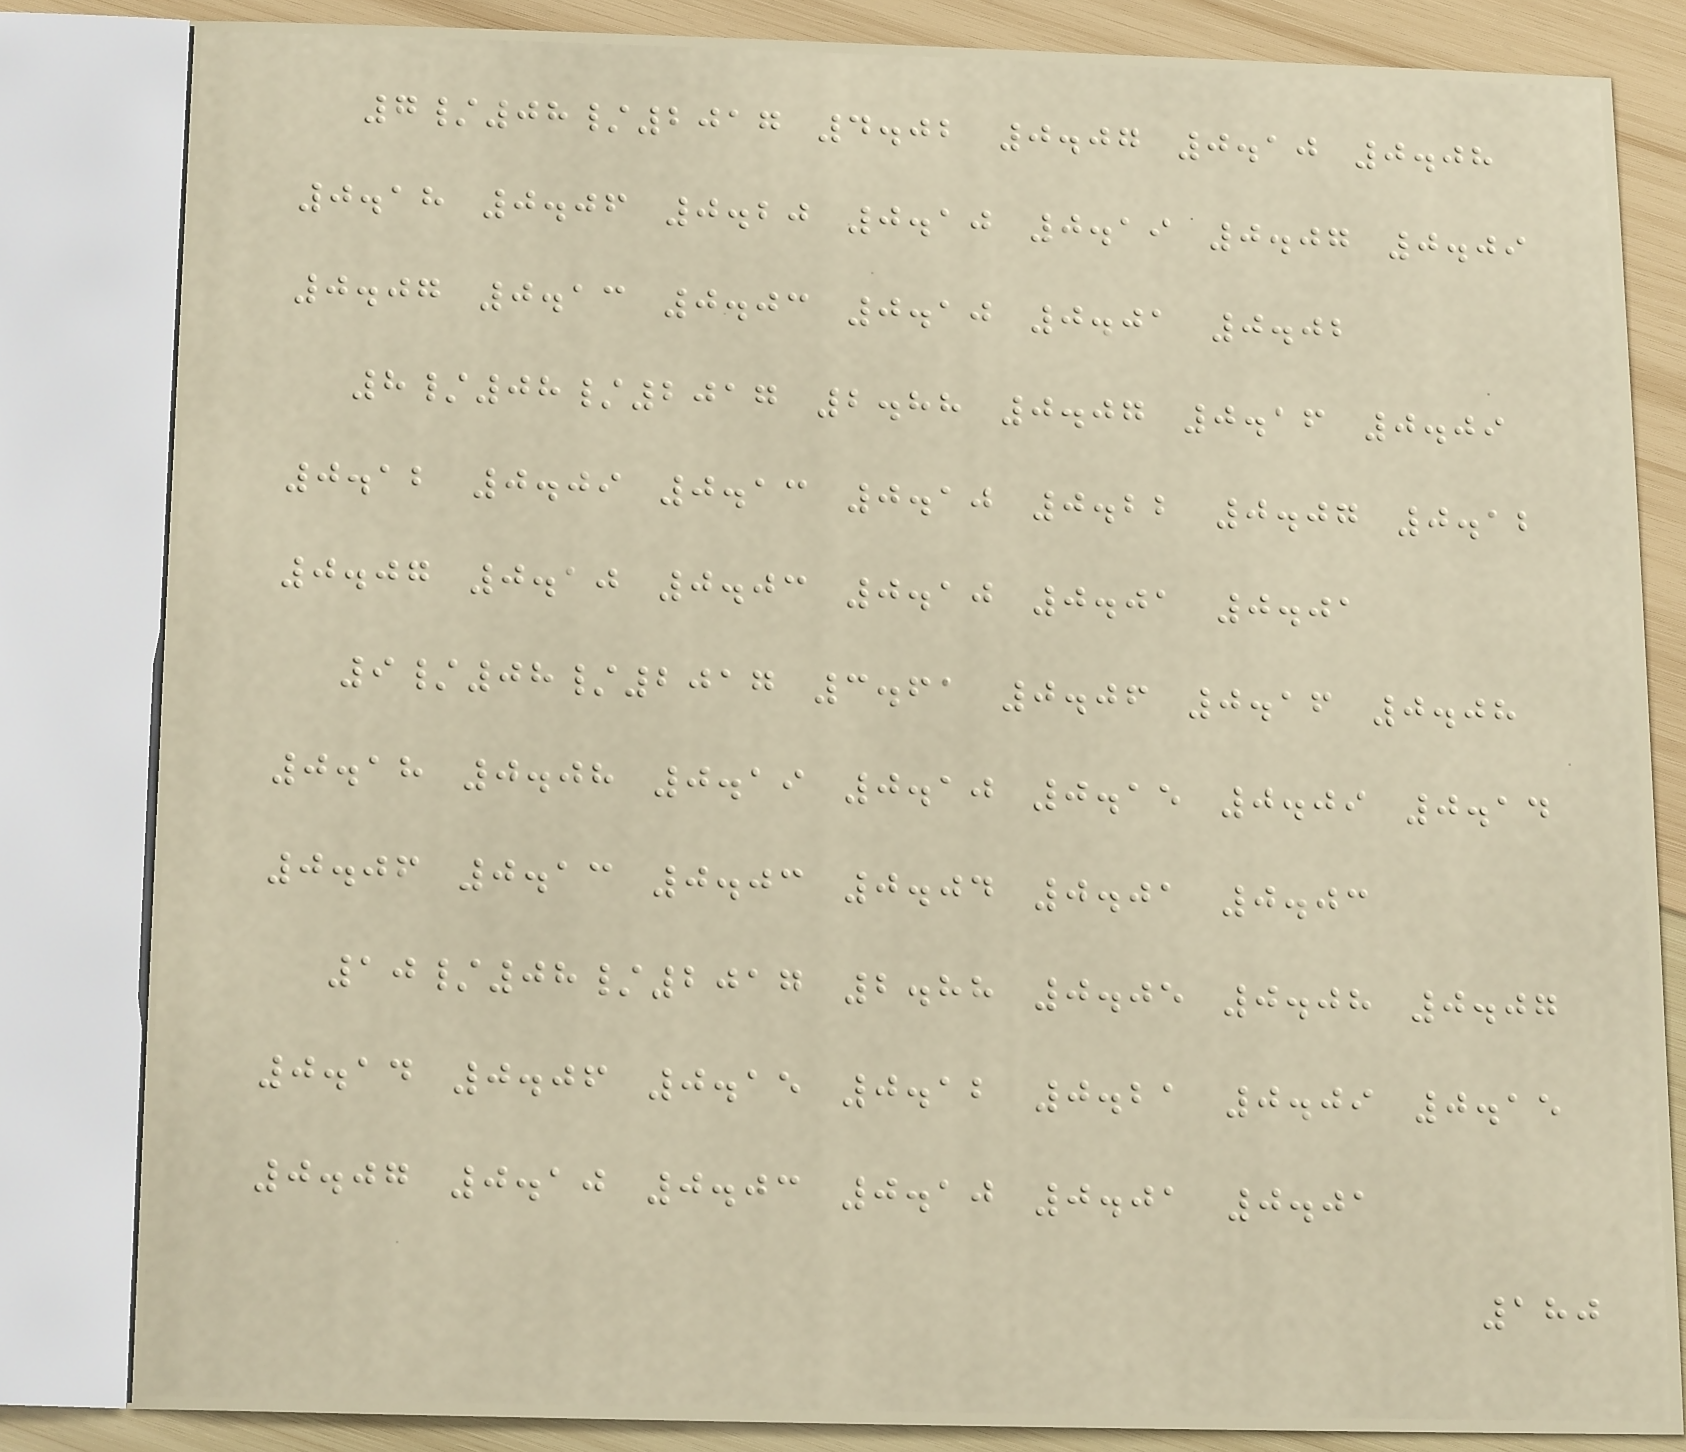7/08/2017 4.02 0.07 0.10 0.08
0.18 0.06 0.20 0.10 0.19 0.07 0.09
0.07 0.13 0.03 0.10 0.01 0.02
8/08/2017 2.88 0.07 0.16 0.09
0.12 0.09 0.13 0.10 0.22 0.07 0.12
0.07 0.10 0.03 0.10 0.01 0.01
9/08/2017 3.61 0.06 0.16 0.08
0.18 0.08 0.19 0.10 0.15 0.09 0.14
0.06 0.13 0.03 0.04 0.01 0.03
10/08/2017 2.88 0.05 0.08 0.07
0.14 0.06 0.15 0.12 0.21 0.09 0.15
0.07 0.10 0.03 0.10 0.01 0.01
180
